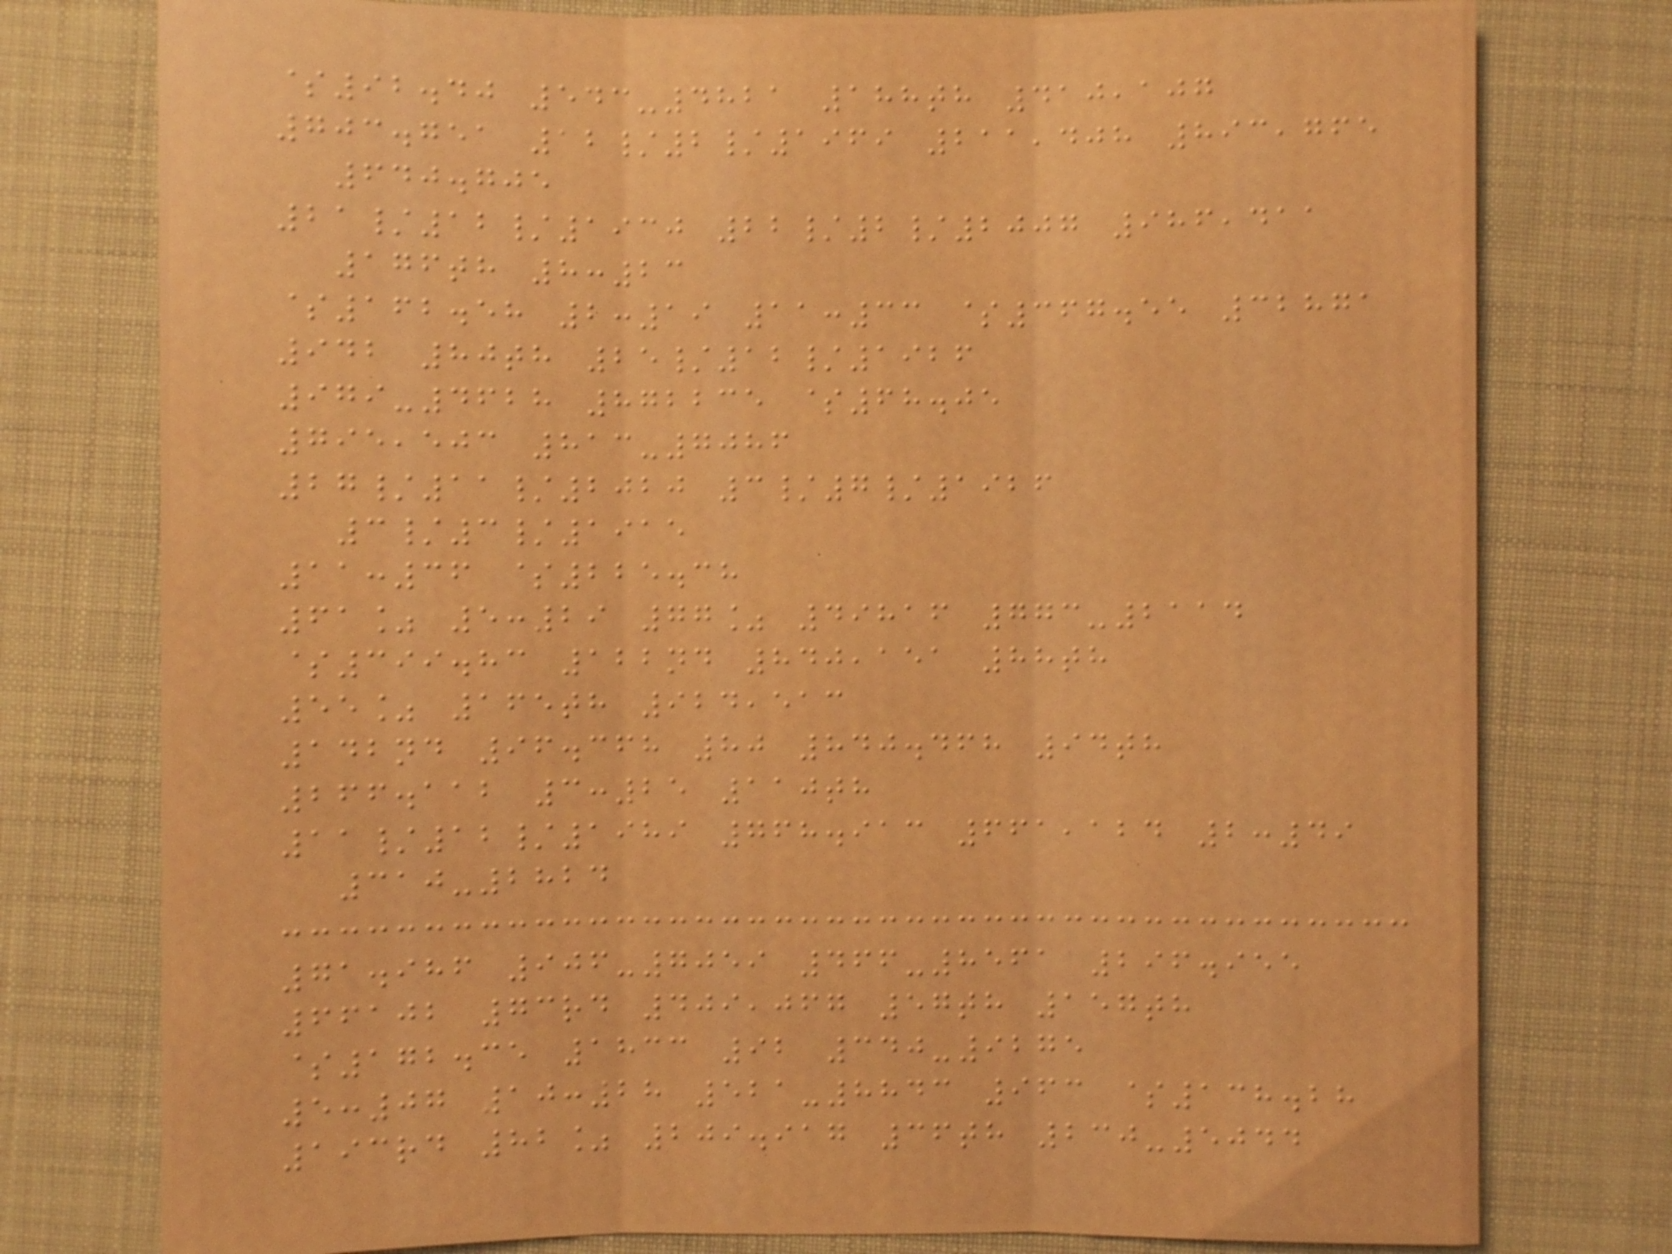$92.40 543-4821 188th 410,107
703.751 12/2/1969 211,408 893,765
640.705
21/12/1930 22/2/2007 986,411
176th 8:23
$162.58 2:19 11:33 $367.55 32871
942 80th 25/12/1926
979-4628 872235 $68.05
795,503 813-7086
27/11/2020 3/7/1926
3/3/1915
11:36 $225.38
61% 5:29 77% 49816 773-2114
$399.83 122nd 840,151 88th
55% 165th 924,513
142nd 96.368 80 840.468 94th
266.112 3:25 110th
11/12/1989 768.913 661,124 2:49
310-2824
71.986 906-7059 466-8561 296.955
66102 73rd 409,067 57th 157th
$172.35 1833 92 340-9275
5:07 10:28 521-8843 963 $138.28
193rd 82% 209.917 36th 230-5044
